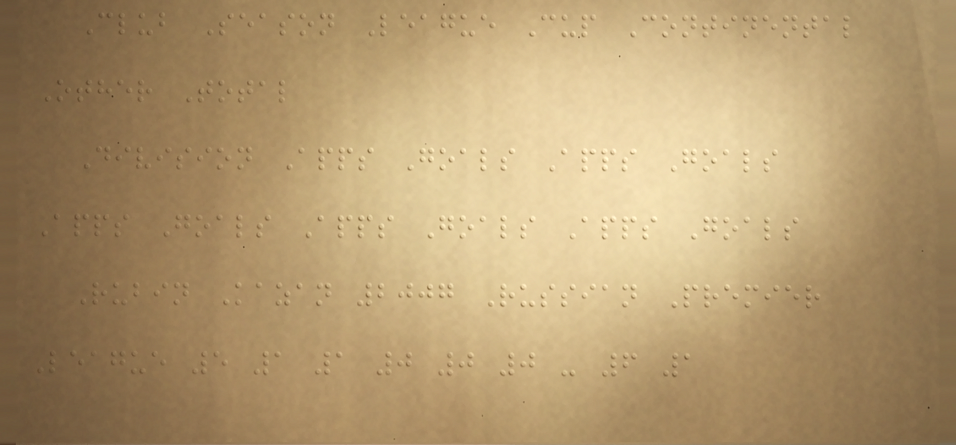Club Season League Cup Continental
Other Total
Division Apps Goals Apps Goals
Apps Goals Apps Goals Apps Goals
Rubin Kazan 2007 Russian Premier
League 5 1 1 0 0 0 - 6 1
